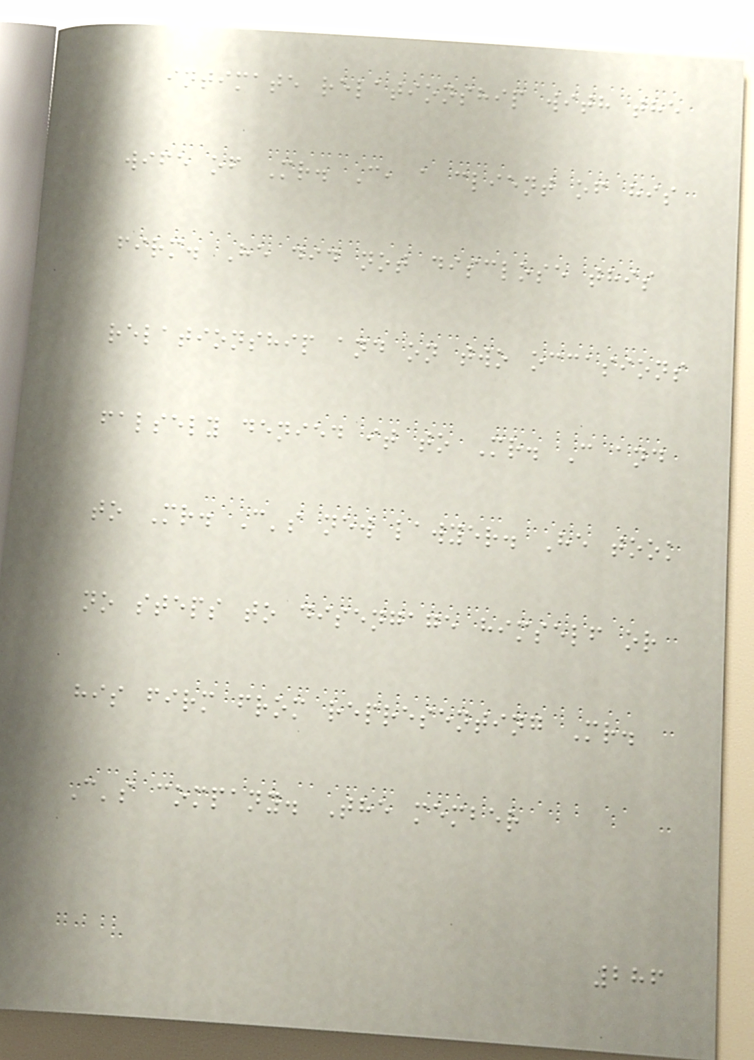intimate relationship with the
wife of Mr. C, a client of his
firm. He did not disclose this
relationship and on two occasions
falsely denied it to Mr. C and
to Mr. C's new lawyer. He took
no steps to disengage himself or
his firm from representing Mr.
C's company. The member
286
